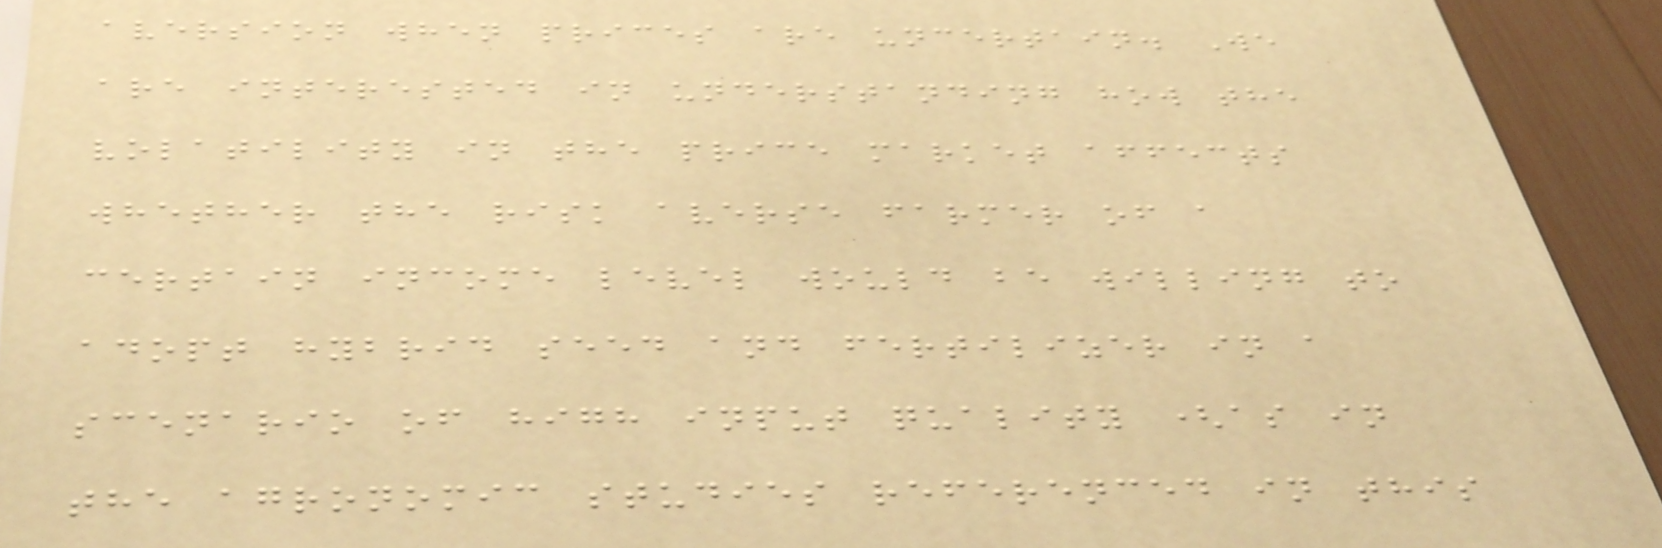aversion when prices are uncertain. We
are interested in understanding how the
volatility in the price market affects
whether the risk averse farmer of a
certain income level would be willing to
adopt hybrid seed and fertilizer in a
scenario of high input quality (as in
the agronomic studies referenced in this
